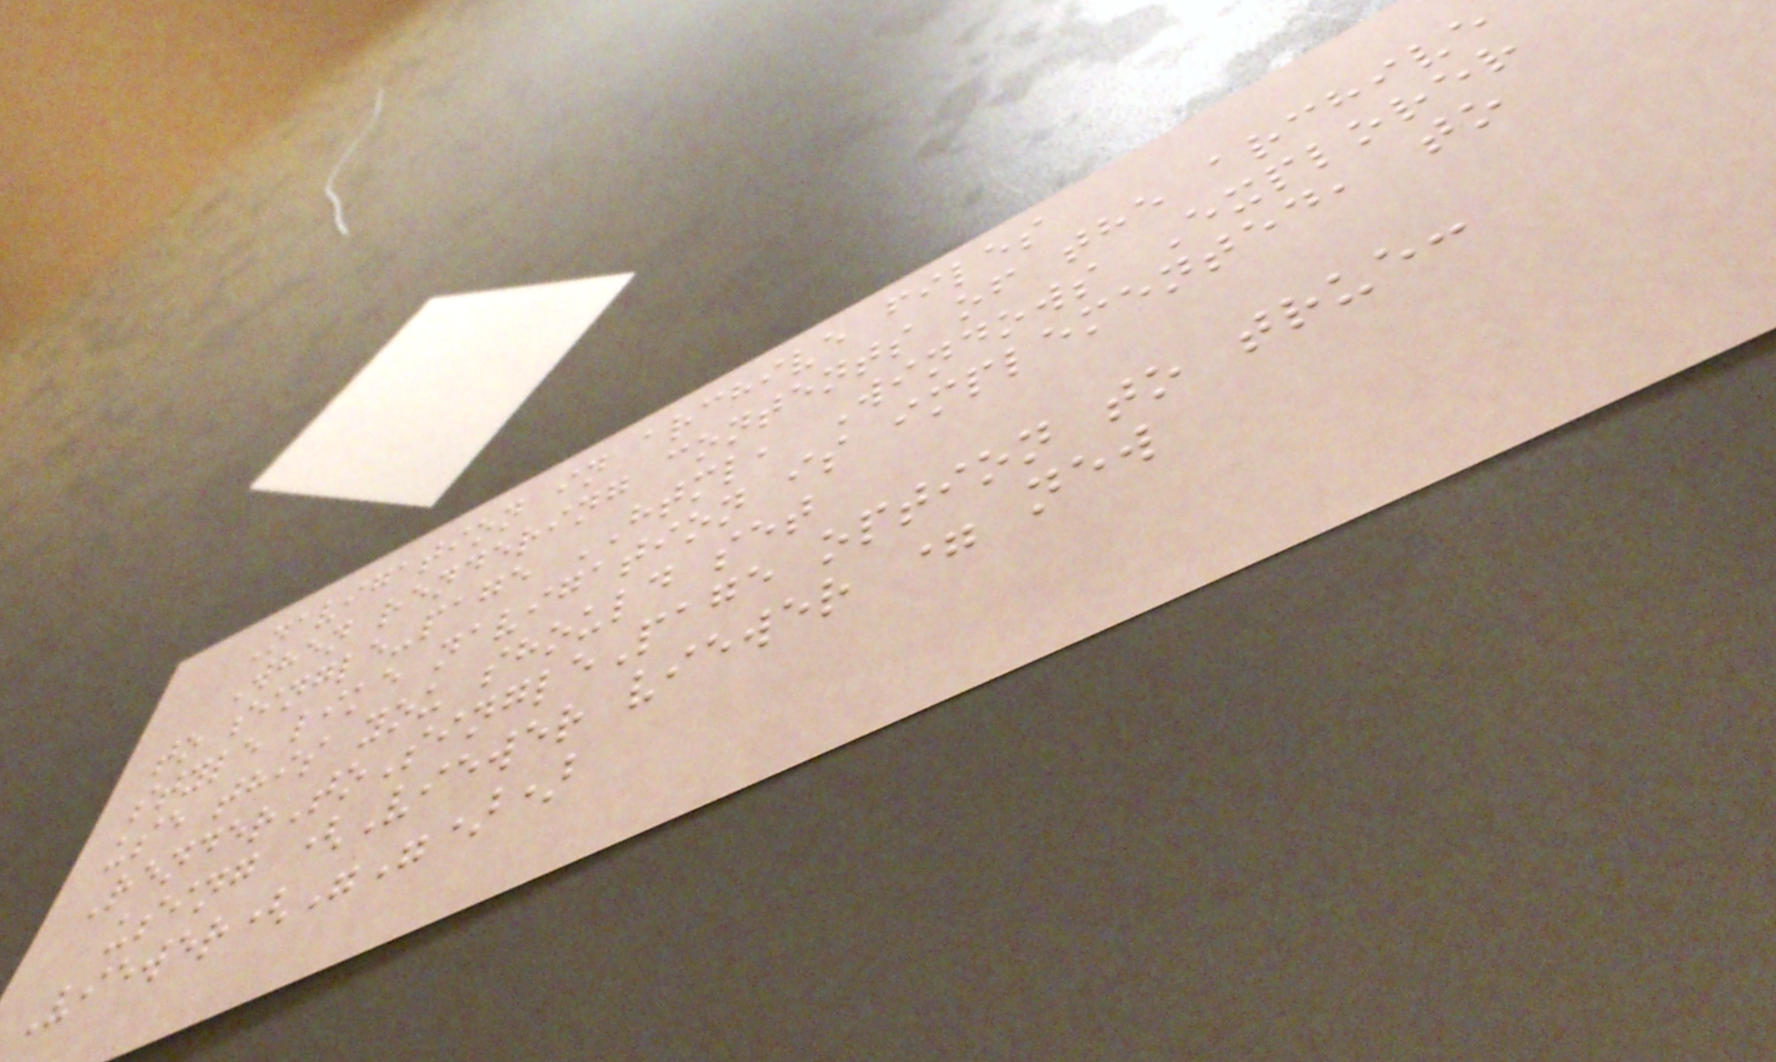Navigation in archive files
When rendering contents of the archive
to single-page HTML, Windows Explorer
style like navigation is implemented, to
use this you should set
RenderToSinglePage option to true:
using (Viewer viewer = new
Viewer(""))
